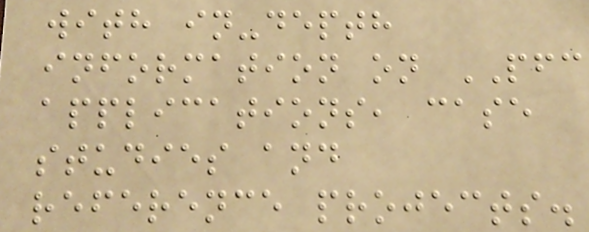with in-depth
information on PFC
applications, case
studies and
reference projects.
